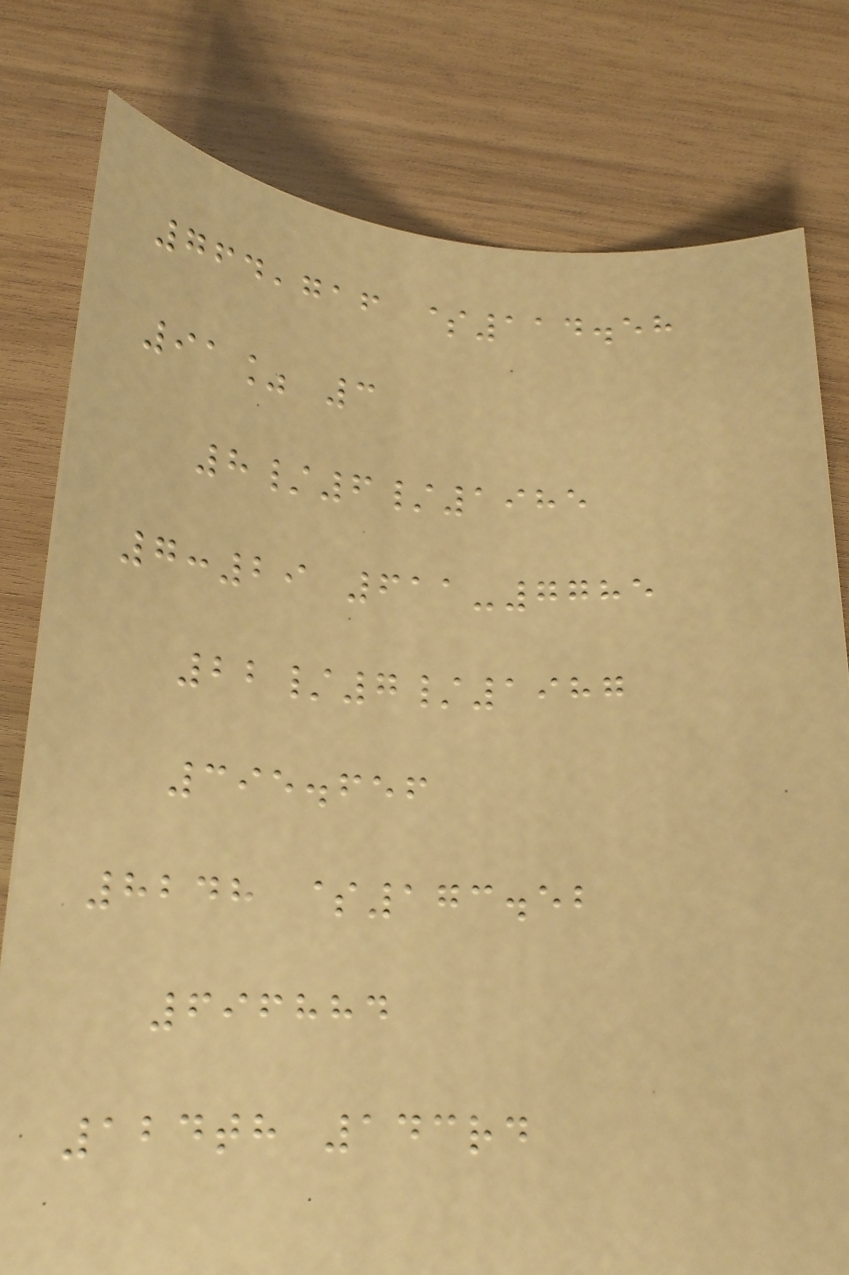764,716 $114.58
91% 3
8/6/1985
7:29 611-7785
22/7/1987
395.656
8248 $173.52
696884
124th 143rd
